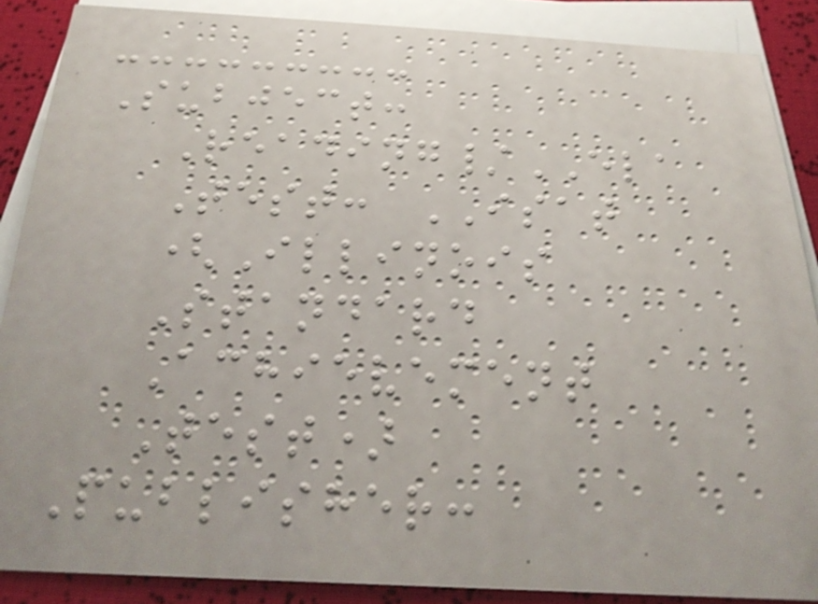Subject:
Reading/ELA
Test: ISAT
(Illinois
Standard
Achievement
Test)
Publisher:
